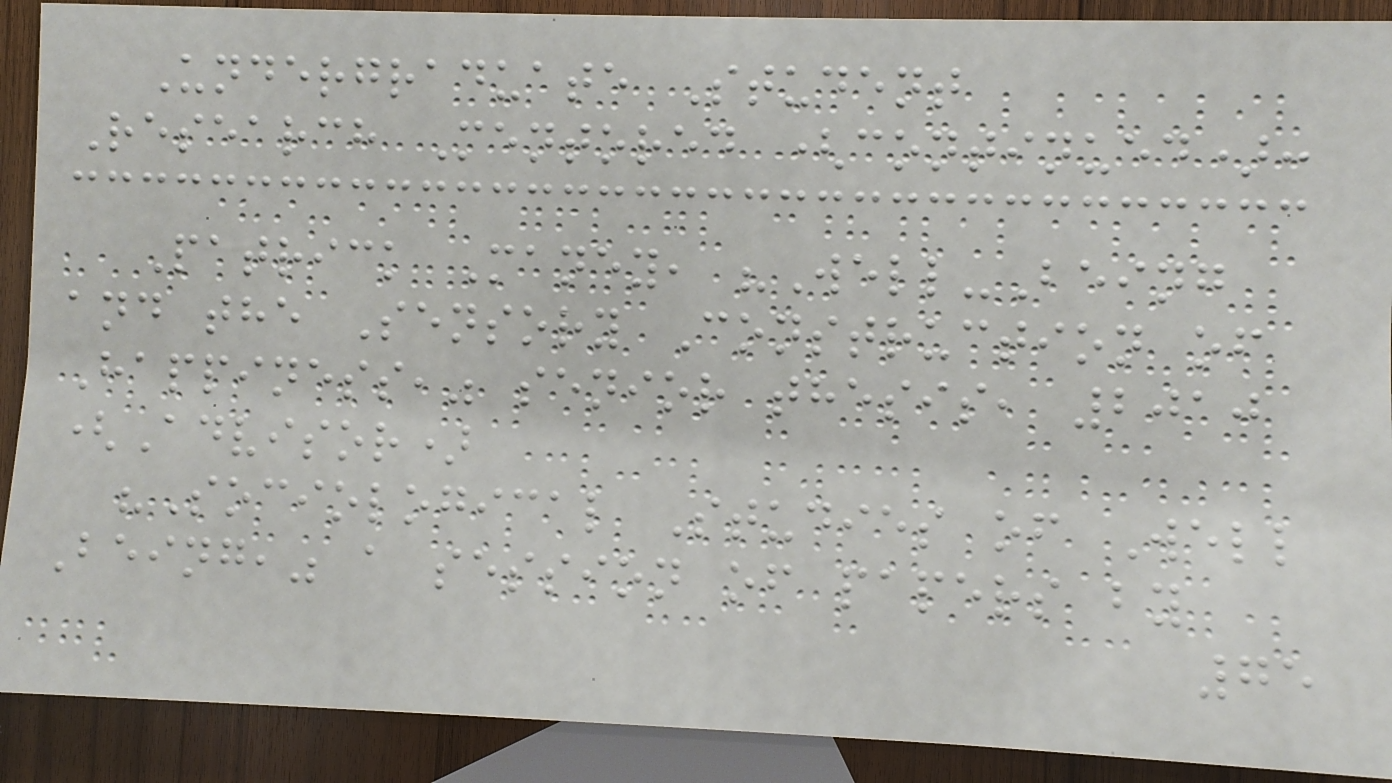Undergraduate Student
Research Mentored (continued):
Patrick Maney, "Well-Being
and the Sensory Construction of
Happiness," senior thesis, 2010
(Advisor)
"Sociological Studies of Well
Being," a session of papers by
75
